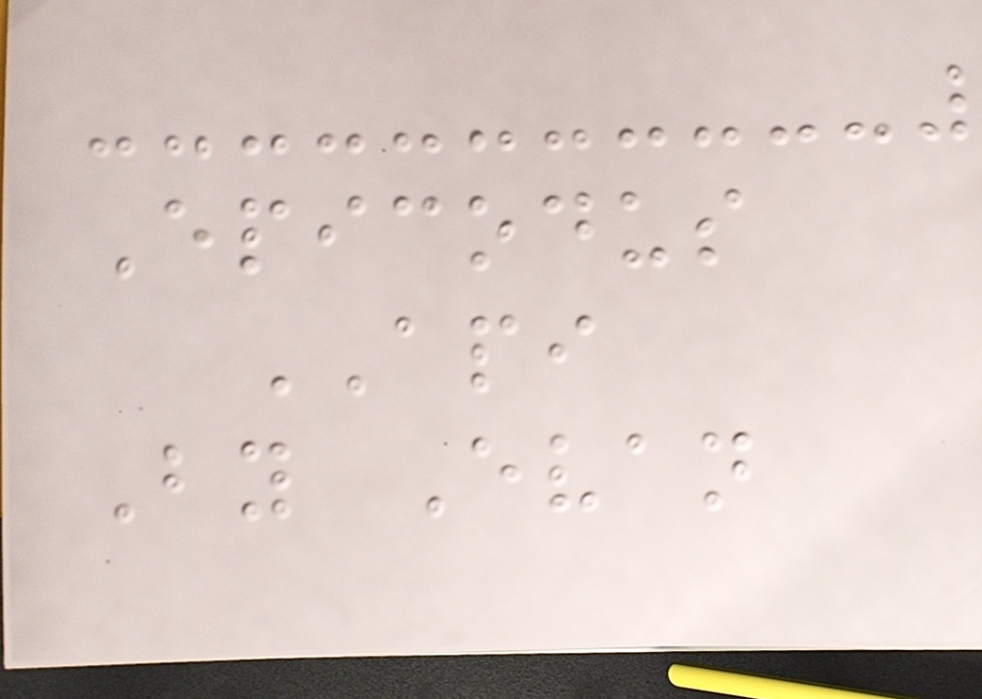Epicodus
API
By Evan
